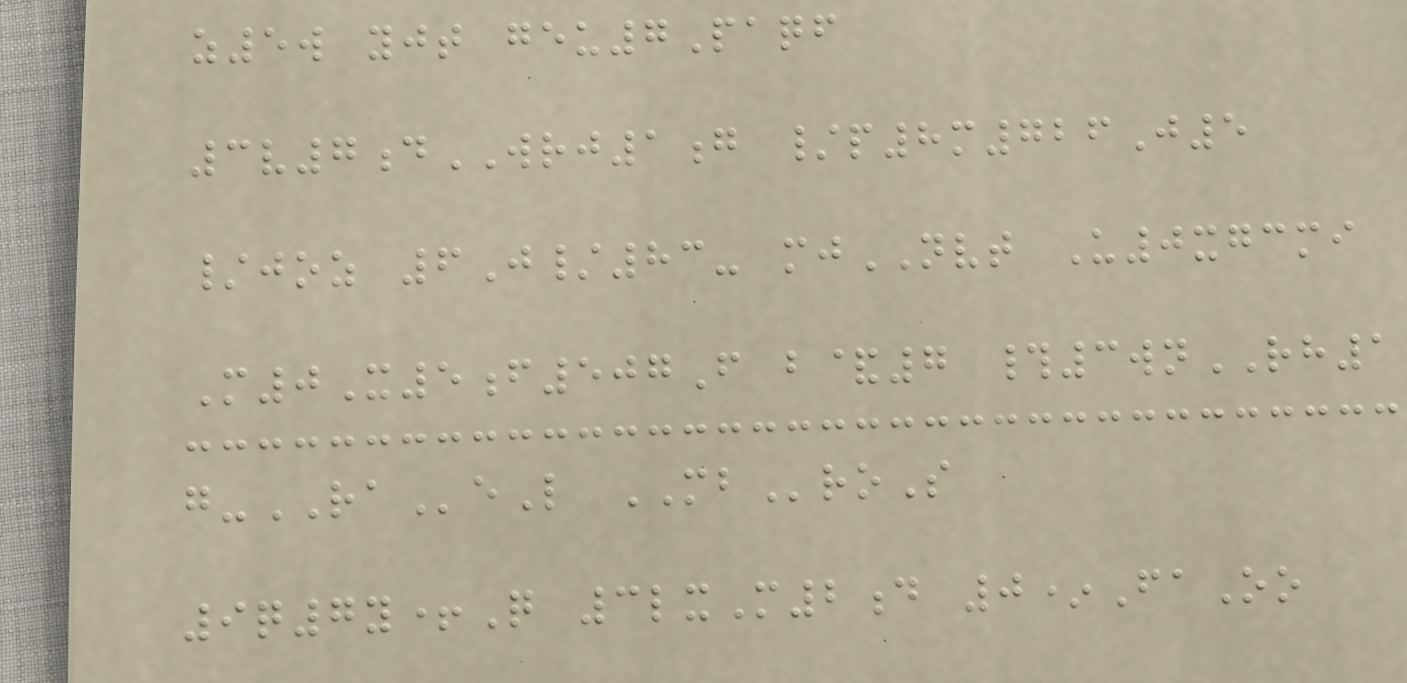z5w yjt geu7Paqf
3v7dWRJ1g /p8m726J5
/joz 6J/83- mjNVT U0xgcmi
M0X5f507F b&7 #3wnRH1
g-RAeL MBroS
9q7y+Q 3lxM2d 0*FaOo
